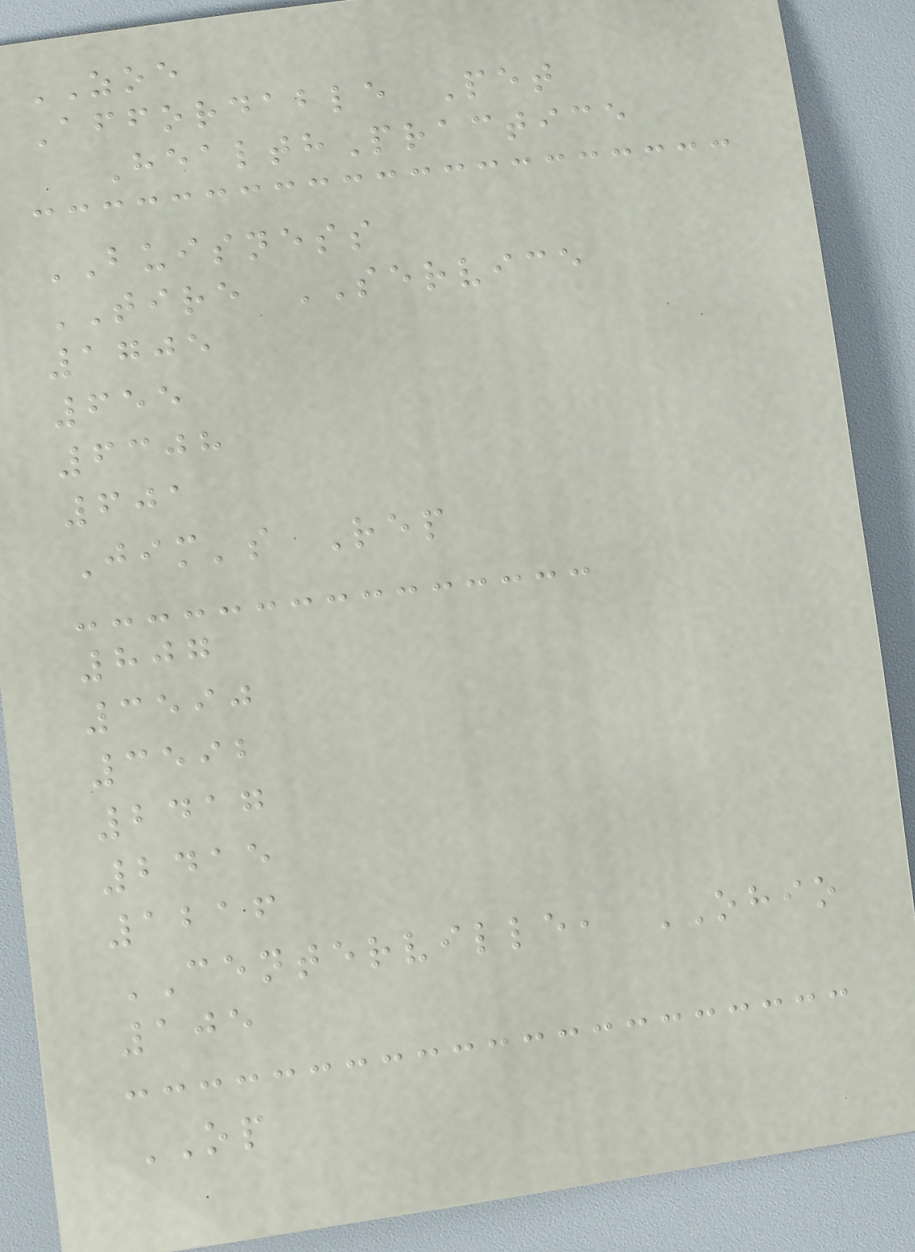ZOE
Affordable Pet
HealthPractice
BUISNESS
TIRE SERVICE
1705
655
6308
601
Jim's Rep
807
3590
3592
2417
2415
1216
CENTERVILLE, OHIO
105
OP
